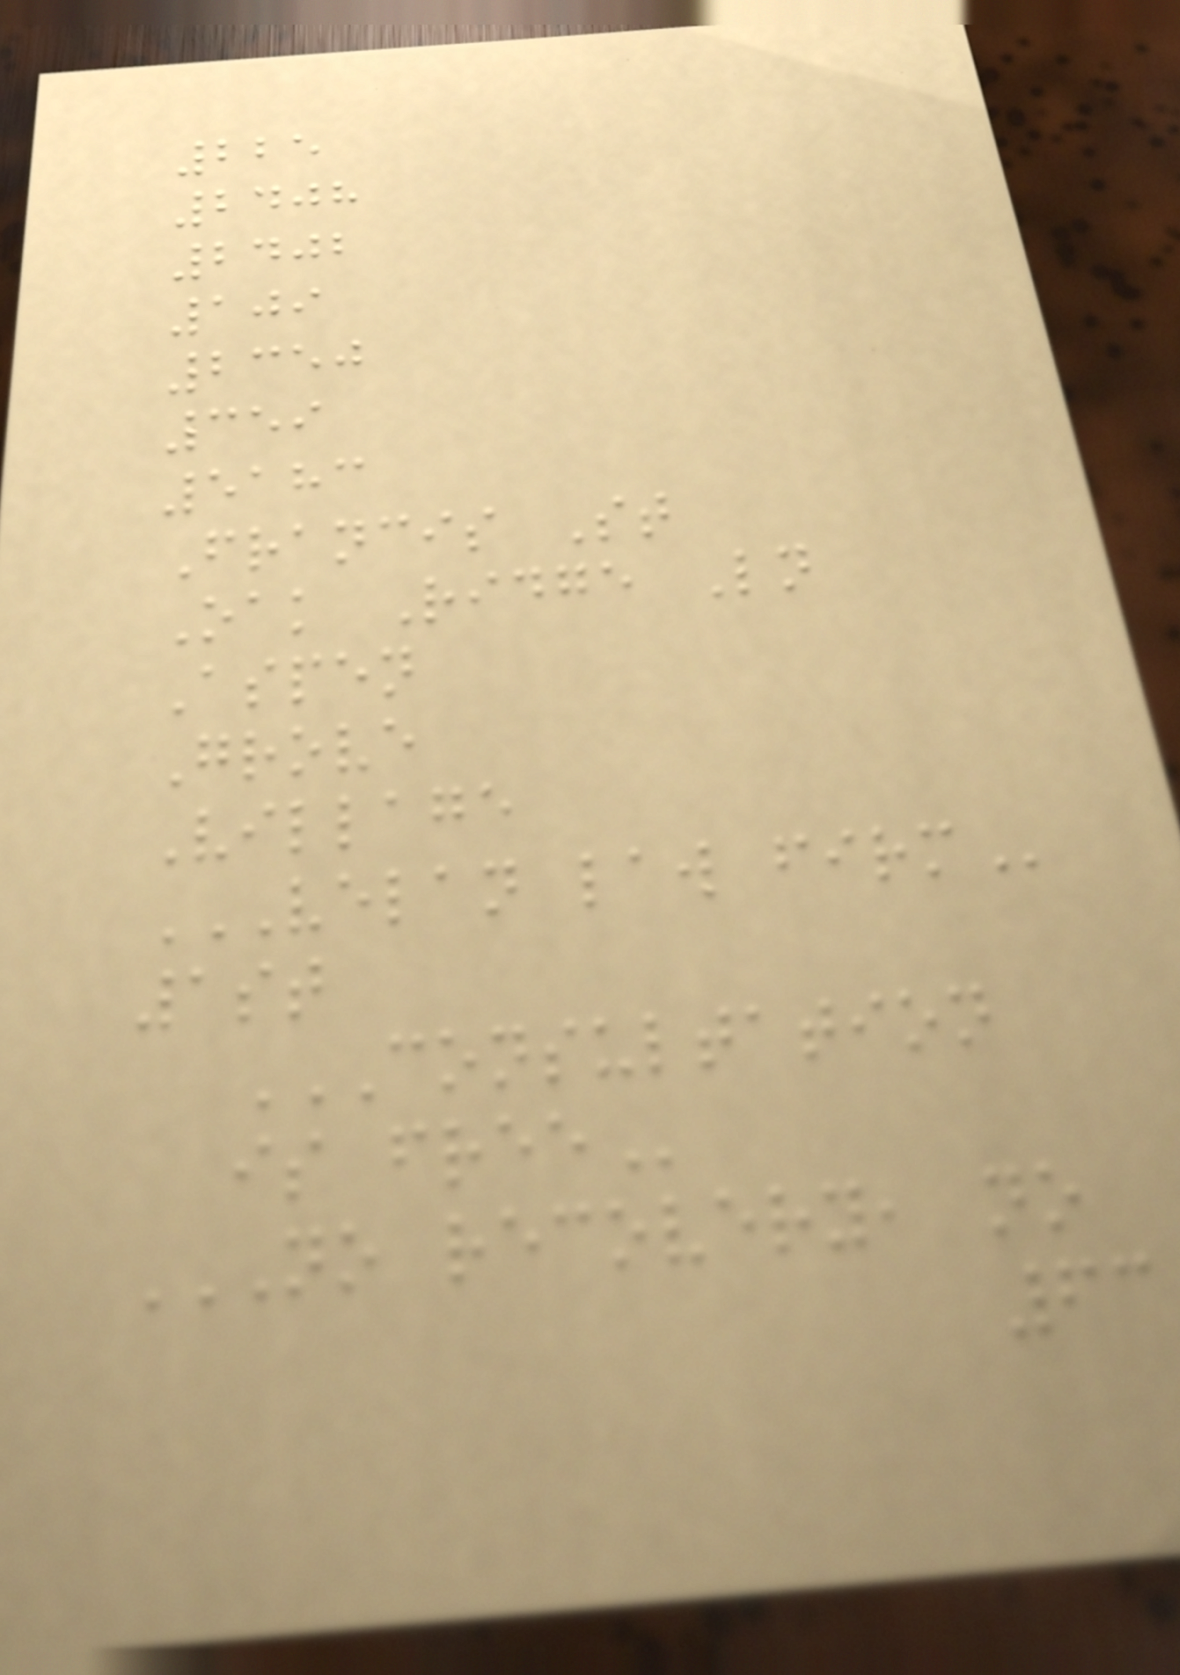225
2408
2402
109
2350
359
5183
Francis St
Oak Ridge Ln
Aspen
Grove
Village
VELAN LAW FIRM
1st
CONSULTATION
IS FREE
NO RECOVERY, NO
63
